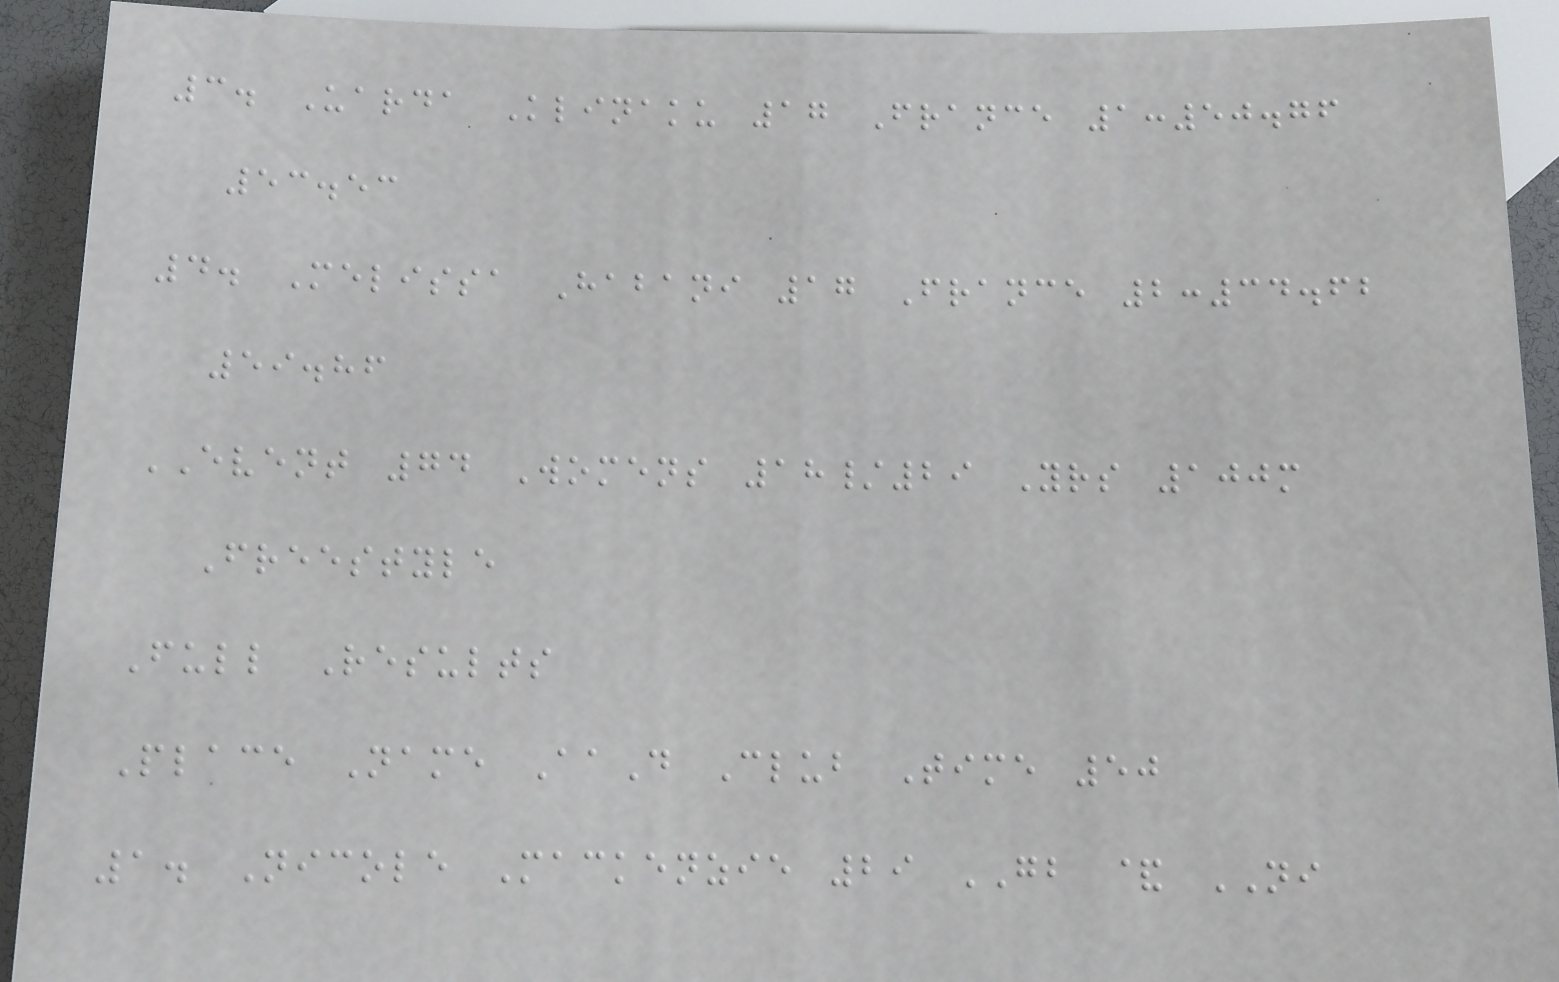3. Uarda Klinaku 17 France 1:50.76
53.53
4. Melissa Habani 17 France 2:34.62
59.86
EVENT 74 Womens 18/29 Yrs 100m
Freestyle
Full Results
Place Name AaD Club Time 50
1. Nicole Mackenzie 29 GB & NI
